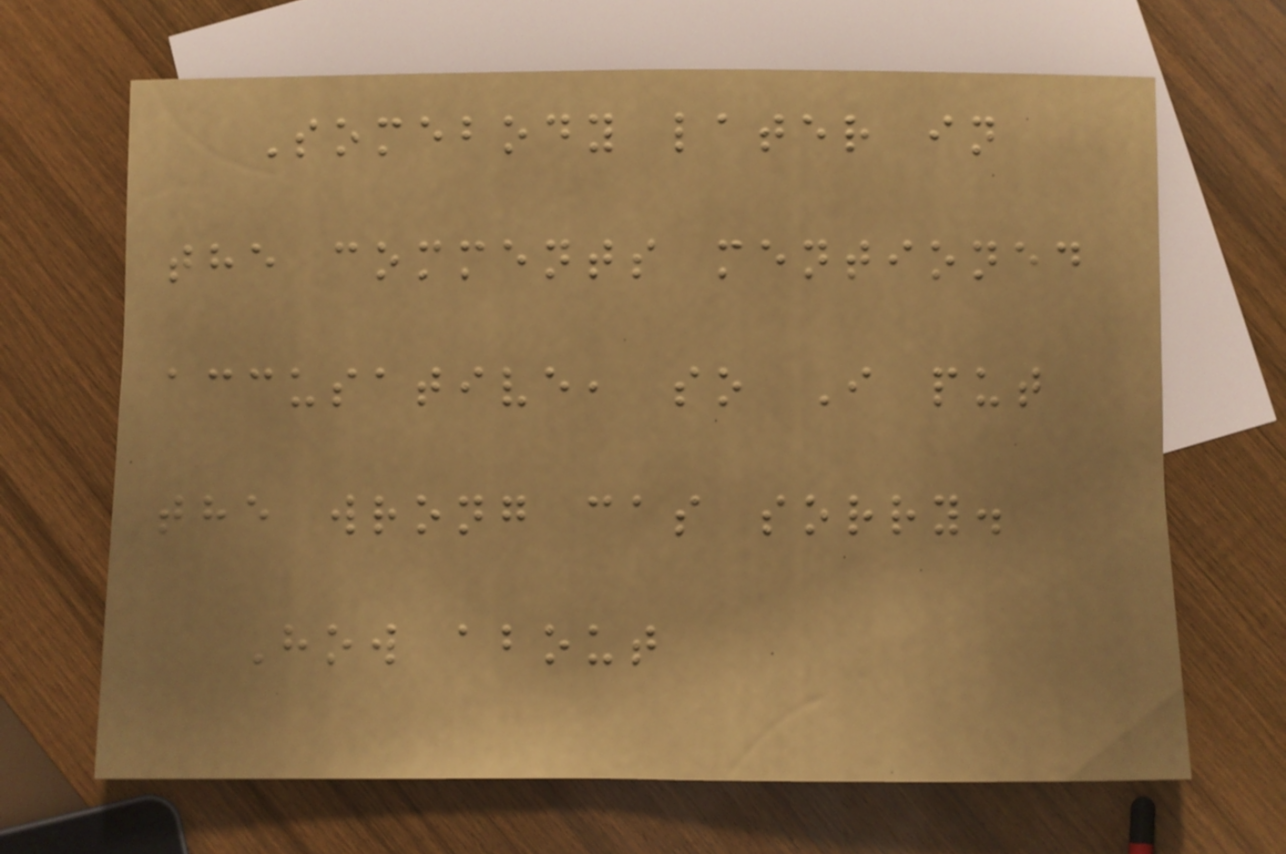Somebody later in
the comments mentioned
accusative, so I put
the wrong cas sorry.
How about
